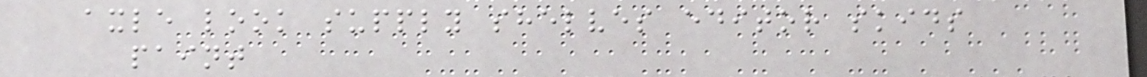axle look supply shelves editor skids
paint
